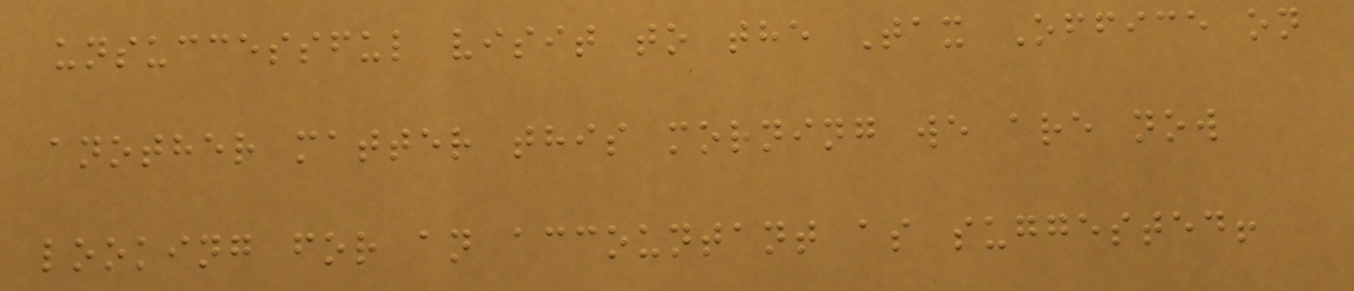unsuccessful visit to the Tax Office on
another matter this morning we are now
looking for an accountant as suggested!
